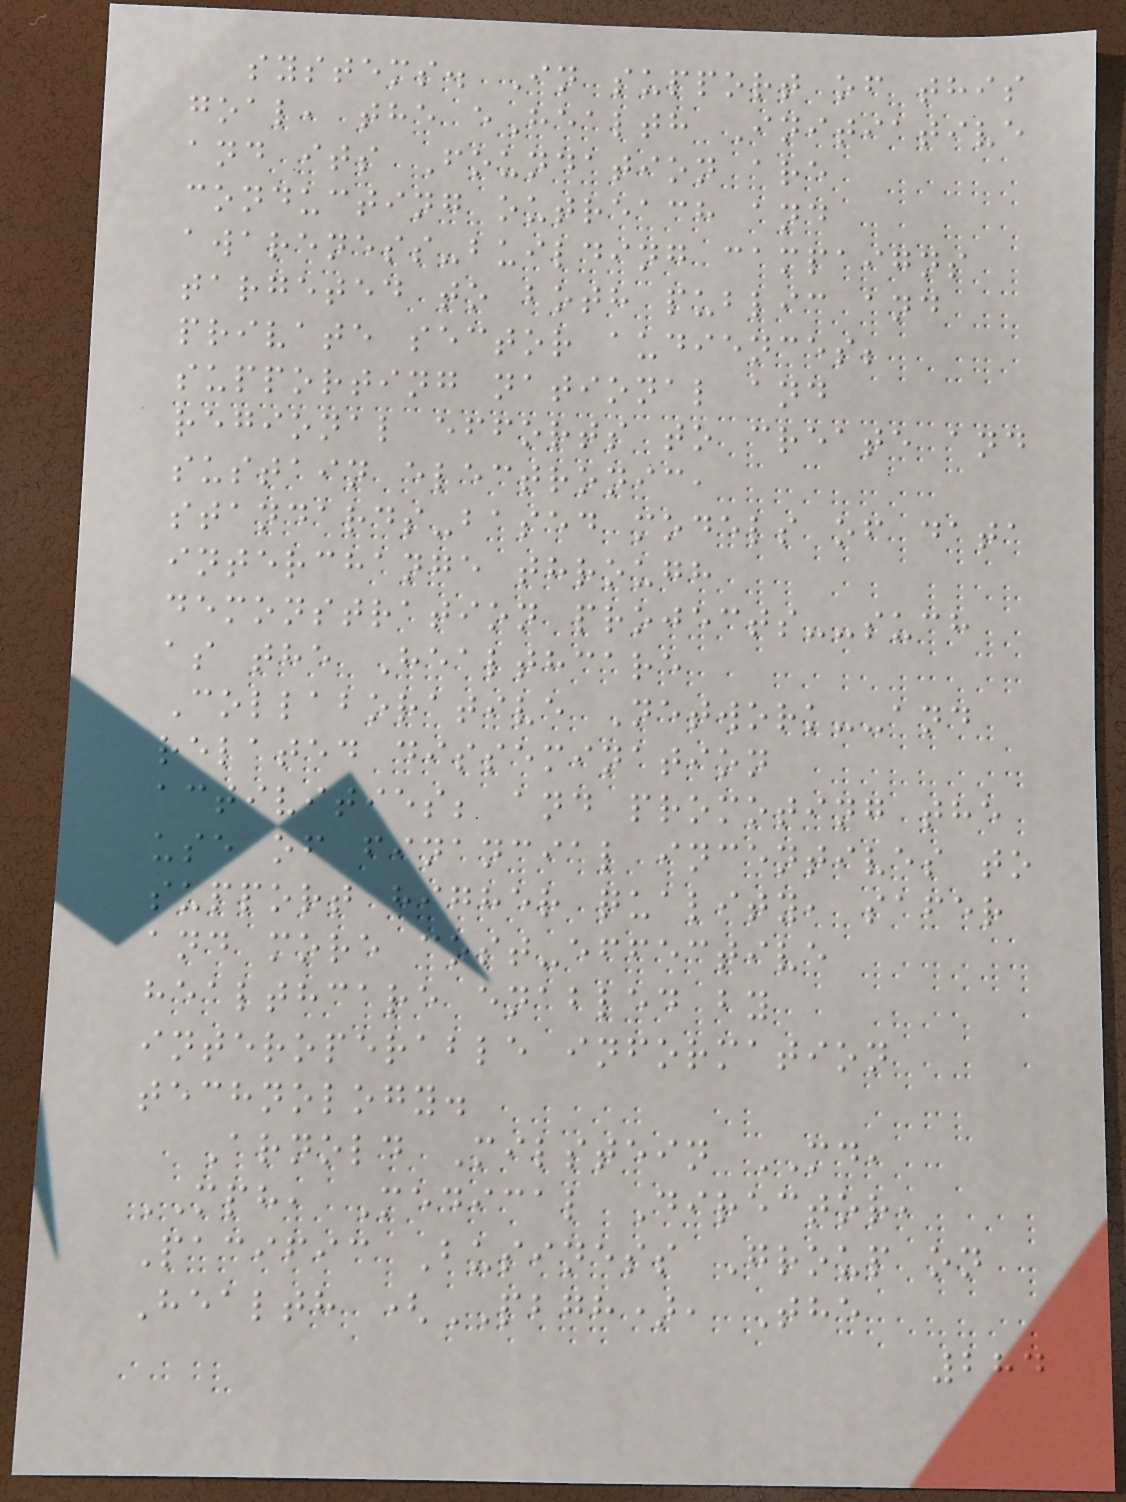systems. In support of this
goal, the eHealth Initiative
and its Foundation are
conducting outreach and
awareness-building campaigns
targeted to both public and
private sector audiences;
supporting national and
regional efforts to create and
sustain electronic,
standards-based models of data
interchange through
demonstration projects--such
as the Healthcare
Collaborative Network--and
related dissemination
activities; and promoting the
use of financial incentives to
support higher quality, safer
and more cost-effective
healthcare enabled by
interoperable information
technology.
Arnold Milstein MD,
MPH, Medical Director,
Pacific Business Group on
Health (PBGH), The
284
